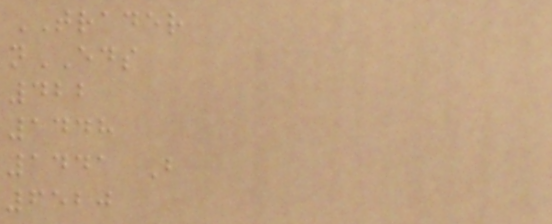TRADER
nEDS
422
1448
1441 B
6520
